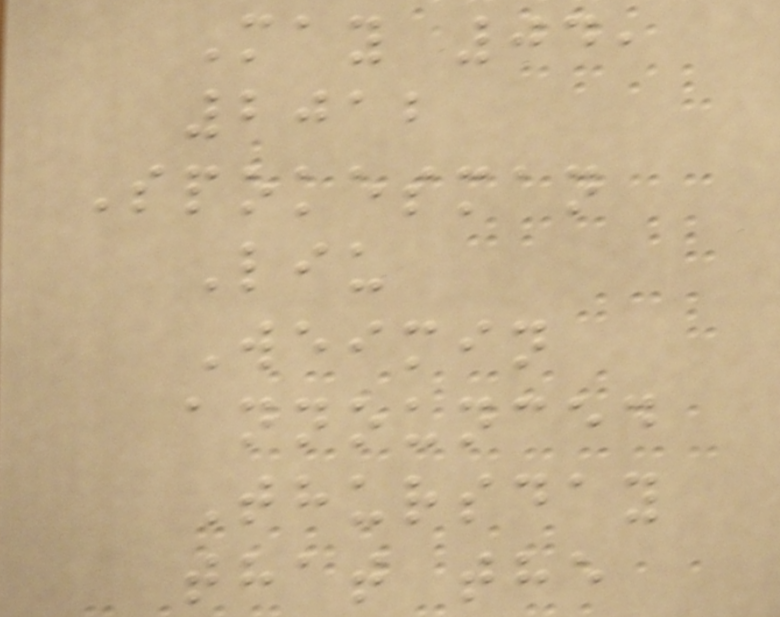May 04,
2012
Spokesman
Liu
Weimin
announced
Thursday
that the
